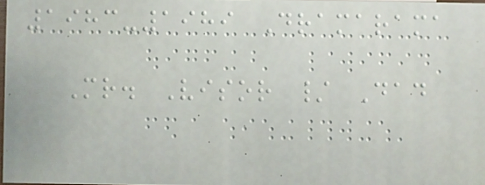1983-1989 Dramarama
Mr. Visor / Dad
